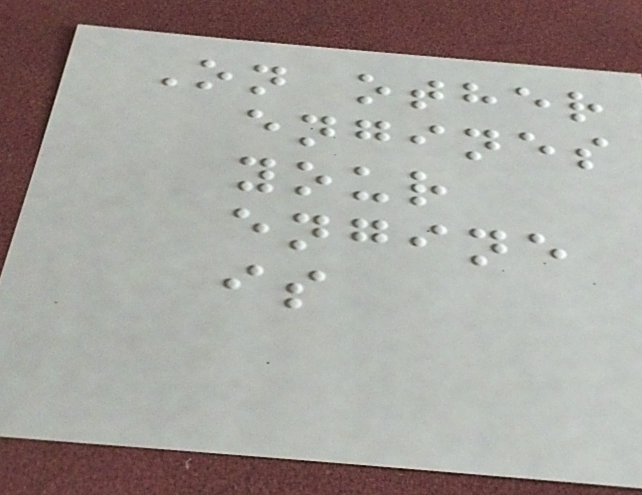On other
engines
your
engine
is
